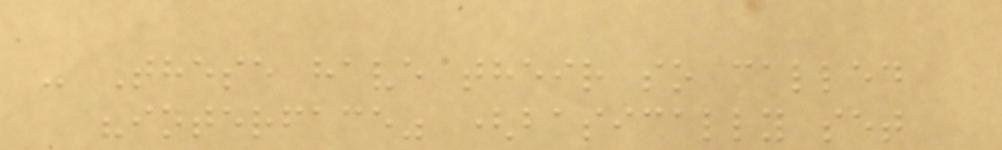- These have their so called
"interface" (basically set
